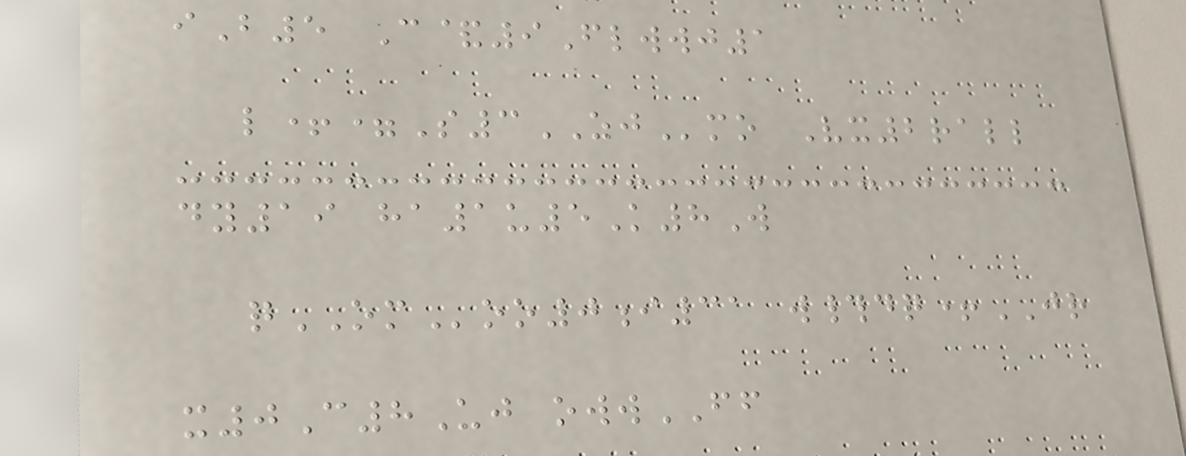iB5 C&9Flwwj1
l+=S3ZJmo Vx2rall
dy19 ha1u5K8W
qOMoo0i31 w#dq+JR
x0C8Uj owwFF
